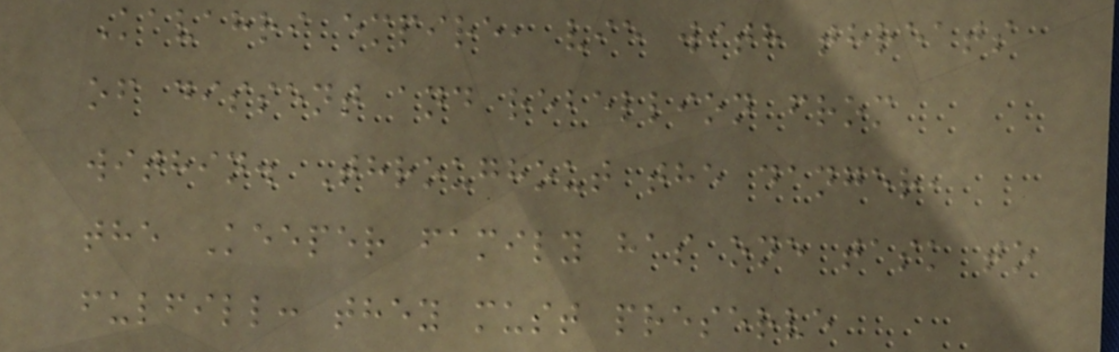Kavahri empire, vie with threats
of dissent and rebellion from
within. Throughout the danger,
the Keeper family has one task to
fulfill: they must preserve
